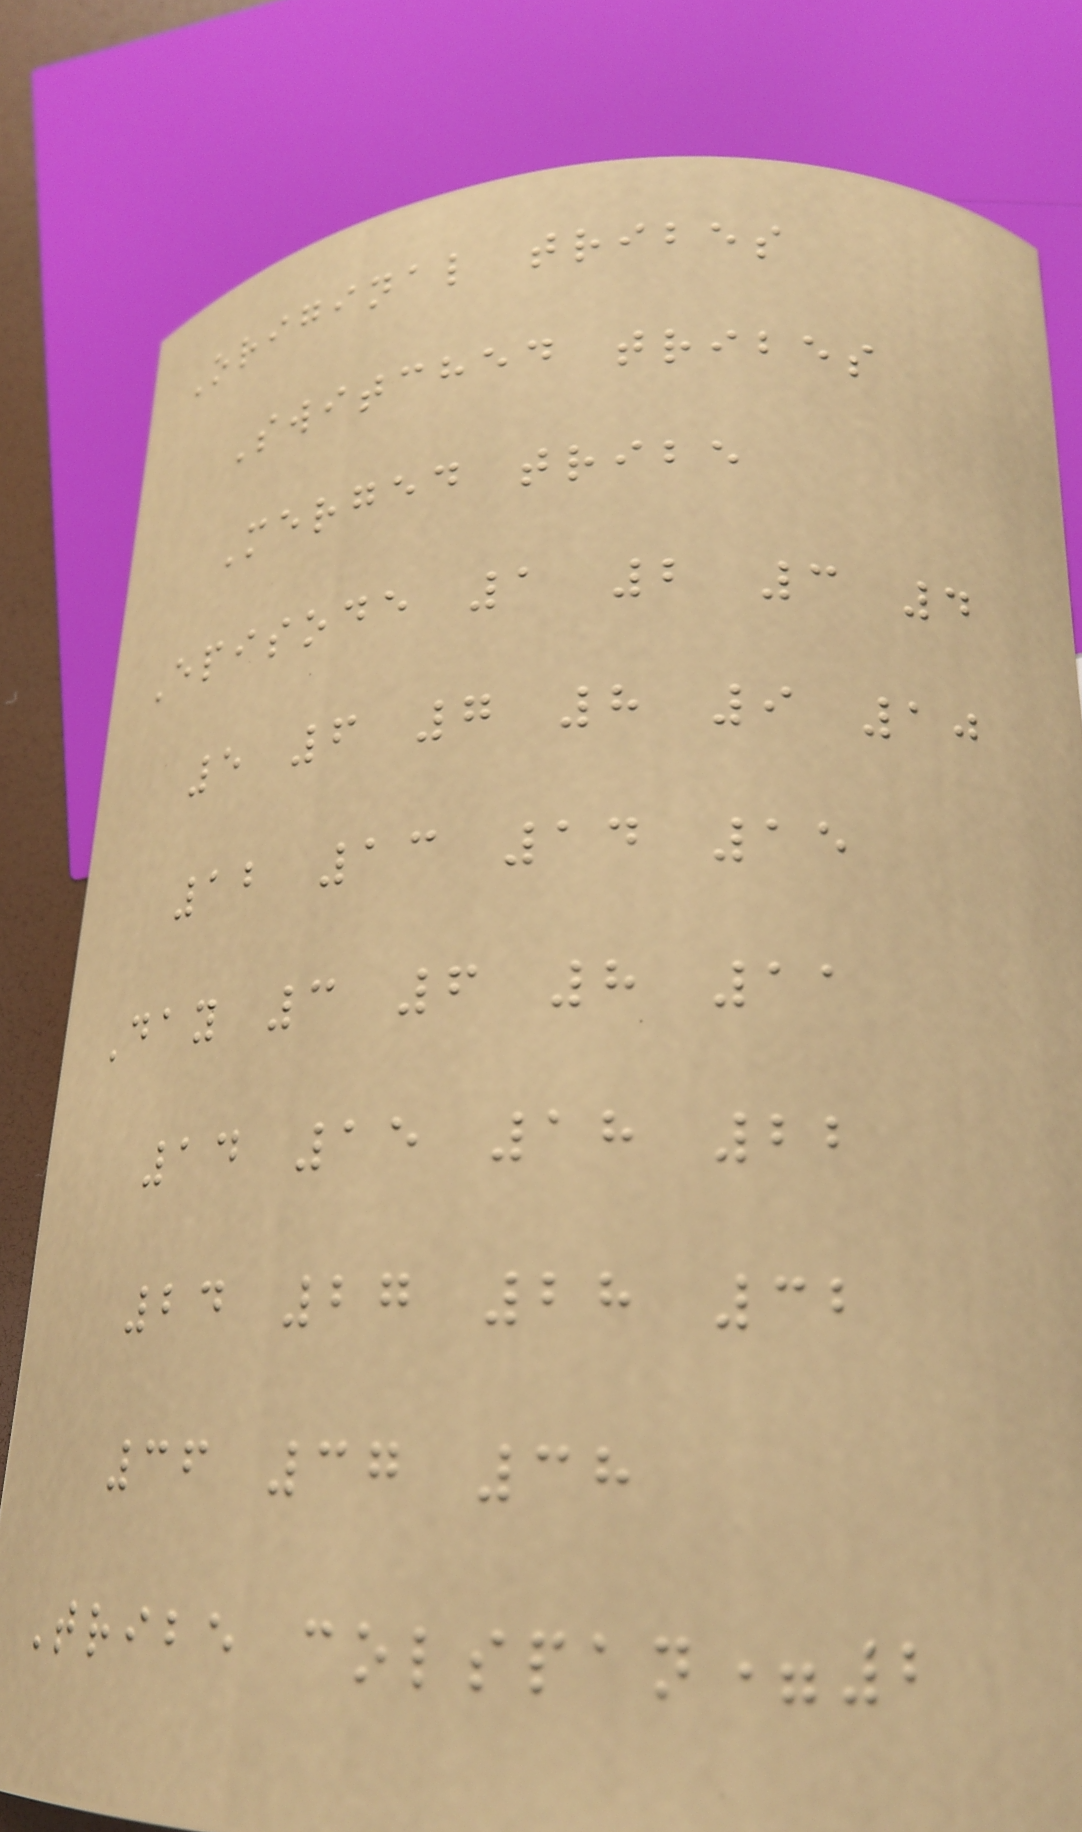Original tribes
Switched tribes
Merged tribe
Episode 1 2 3 4
5 6 7 8 9 10
12 13 14 15
Day 3 6 8 11
14 15 18 22
24 27 28 32
36 37 38
Tribe colspan=2
